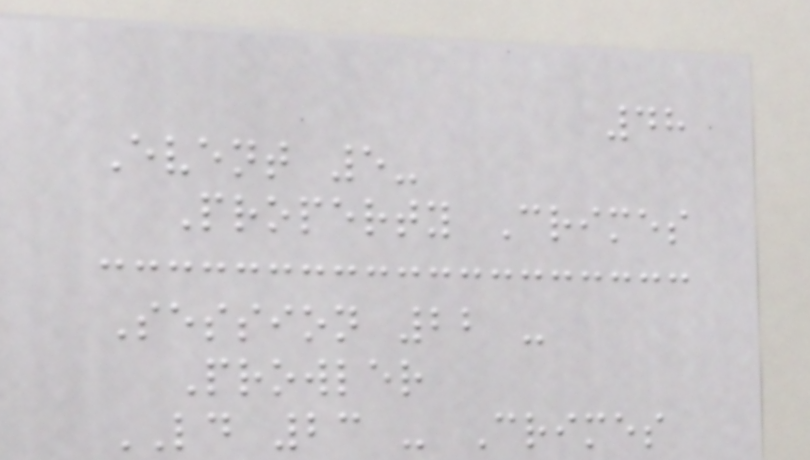48
Event 5-
Property Crimes
Session 22 -
Prowler
LD 23 - Crimes
